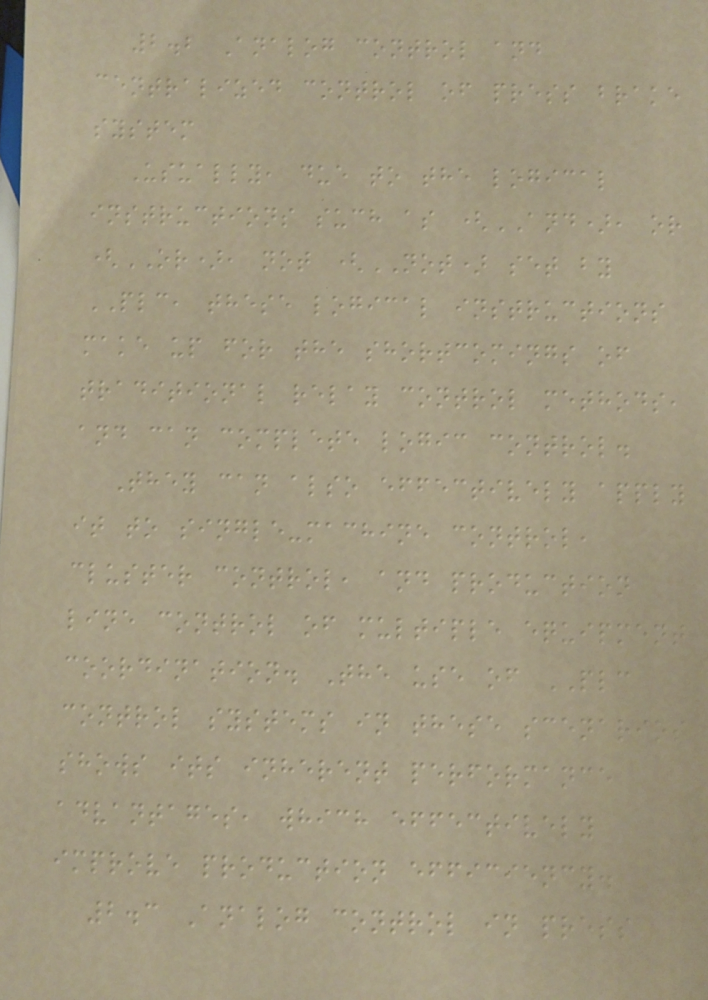2.2 Analog control and
centralized control of press brake
system
Usually, due to the logical
instructions such as (AND), or
(OR), not (NOT) set by
PLC, these logical instructions
make up for the shortcomings of
traditional relay control methods,
and can complete logic control.
They can also effectively apply
it to single-machine control,
cluster control, and production
line control of multiple equipment
coordination. The use of PLC
control systems in these scenarios
shows its inherent performance
advantages, which effectively
improve production efficiency.
2.3 Analog control in press
